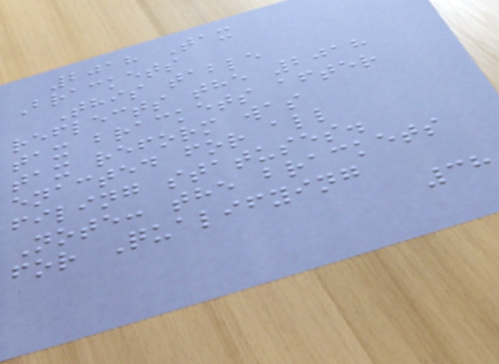2018 Tax
Brackets
This table
reflects the 2018
tax brackets after
tax reform was
enacted for all
filing statuses.
Note: the brackets
for Qualifying
38
